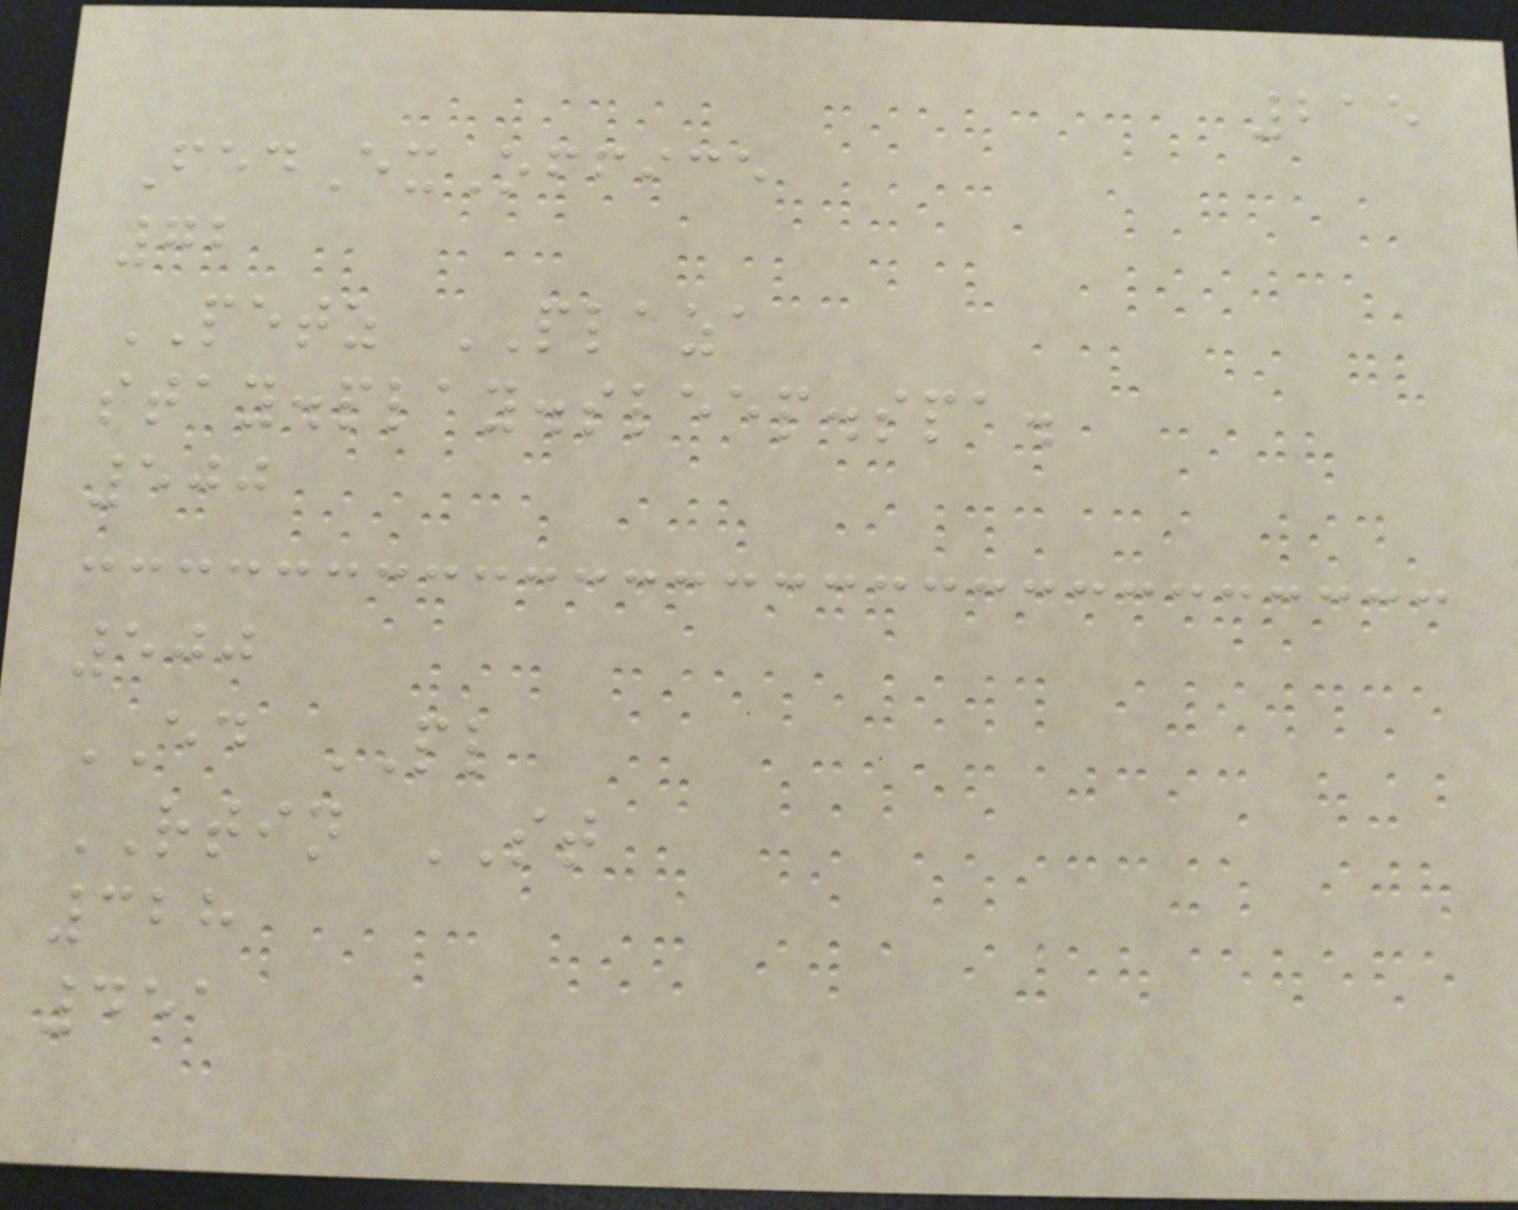215
FedExOffice
72
PETZ PLAZA
stay.play.sleep.spa.
500
500
ED PL
RTIN ST
328
451
